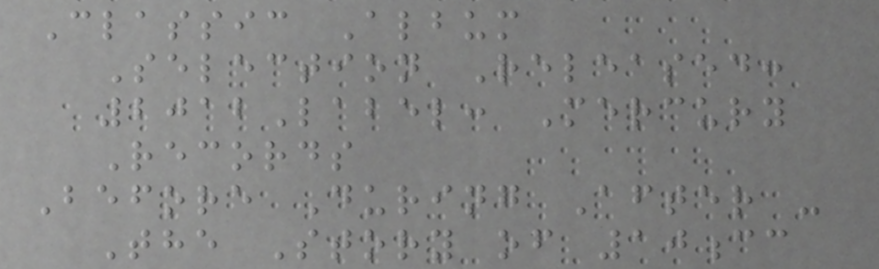Classic Album
Selection Released:
2012Label: Mercury
Records
Before During After -
The Story of 10cc
